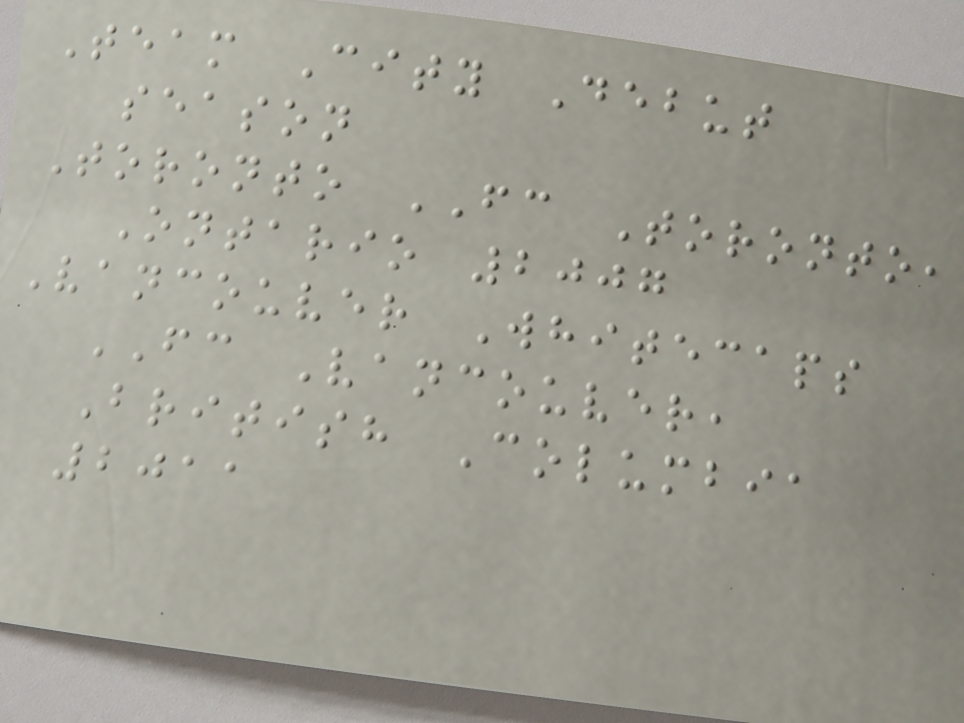Team City Debut
season
Toronto FC Toronto,
Ontario 2007
Vancouver Whitecaps
FC Vancouver,
British Columbia
2011
